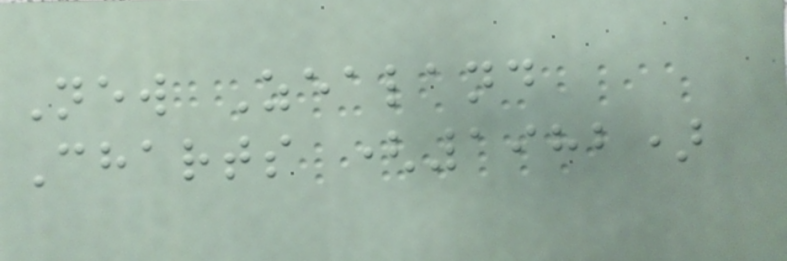New Zealand
Charts (1982)
